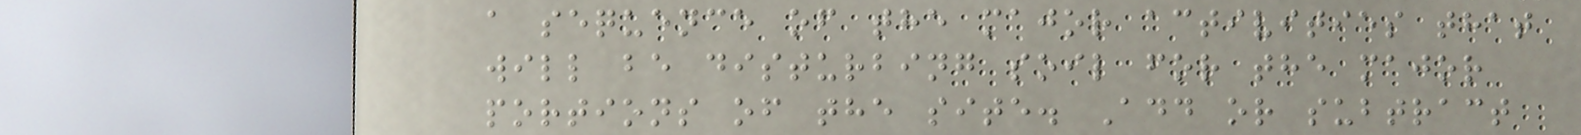a sequence of the major activities that
will be disturbing soil for the major
portions of the site. Add or subtract
